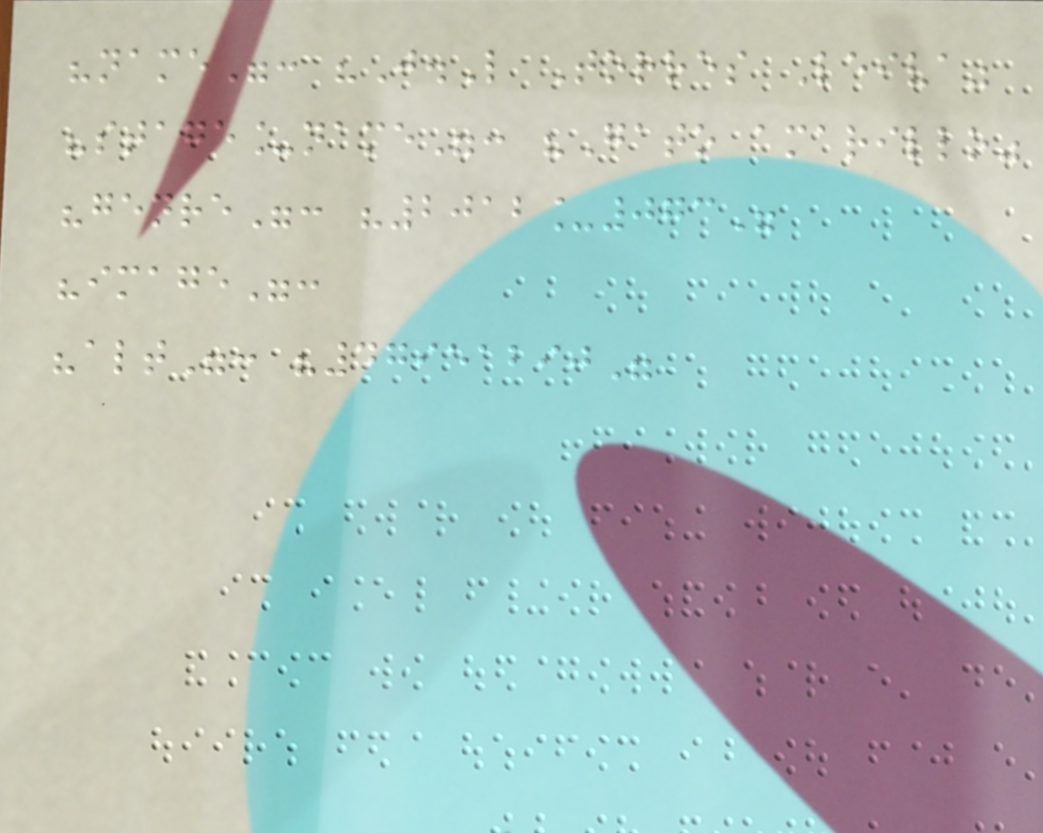"name": "J.L Torres Leiva"
"stage_name": "Gato amarillo"
"genre": "2012_073"
"image":
"alt": "47951290"
